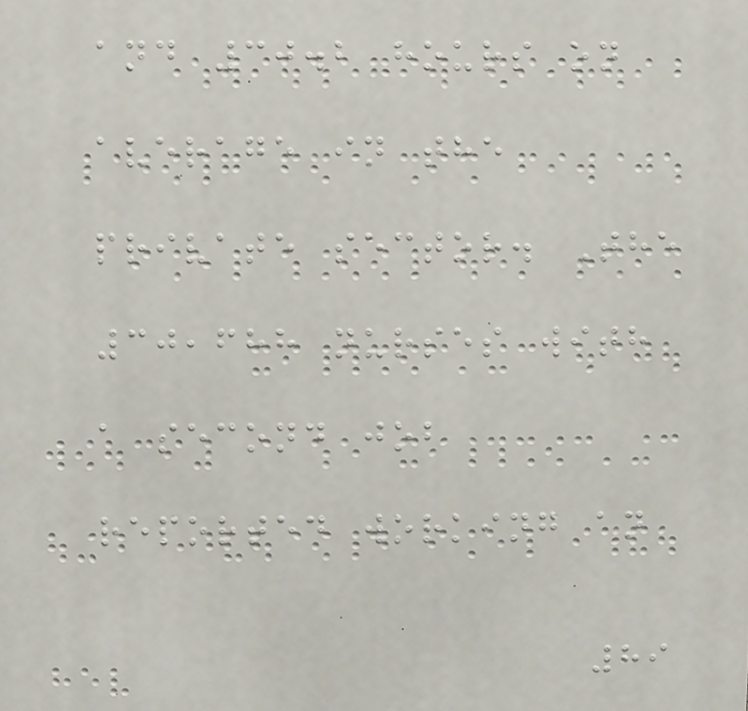and 30.2 hours on
average in the
private sector. The
30,688 nurses with
a second job
reported working an
89
